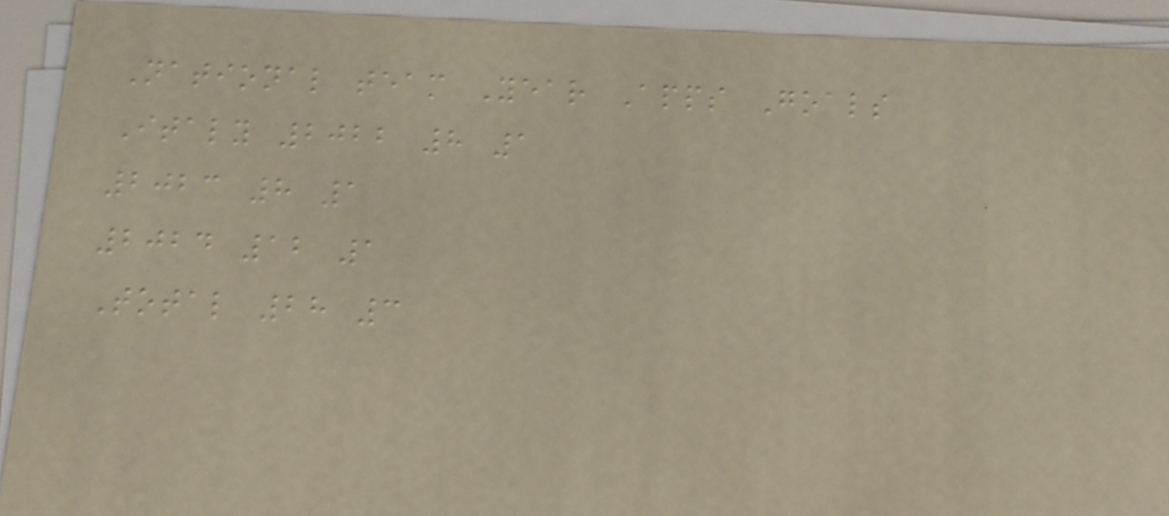National team Year Apps Goals
Italy 2022 8 1
2023 8 1
2024 12 1
Total 28 3
